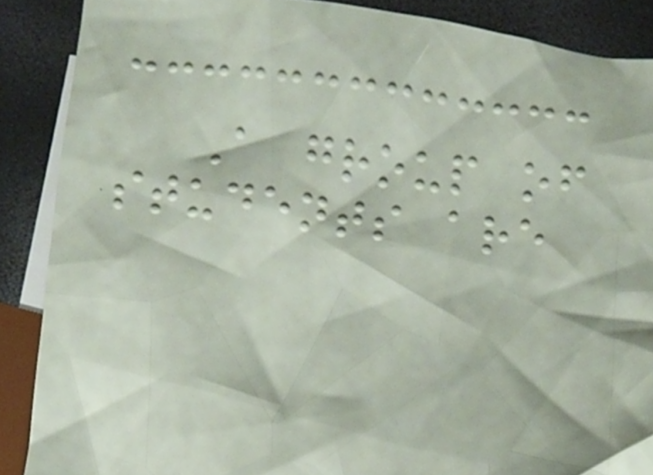A group of
students are
